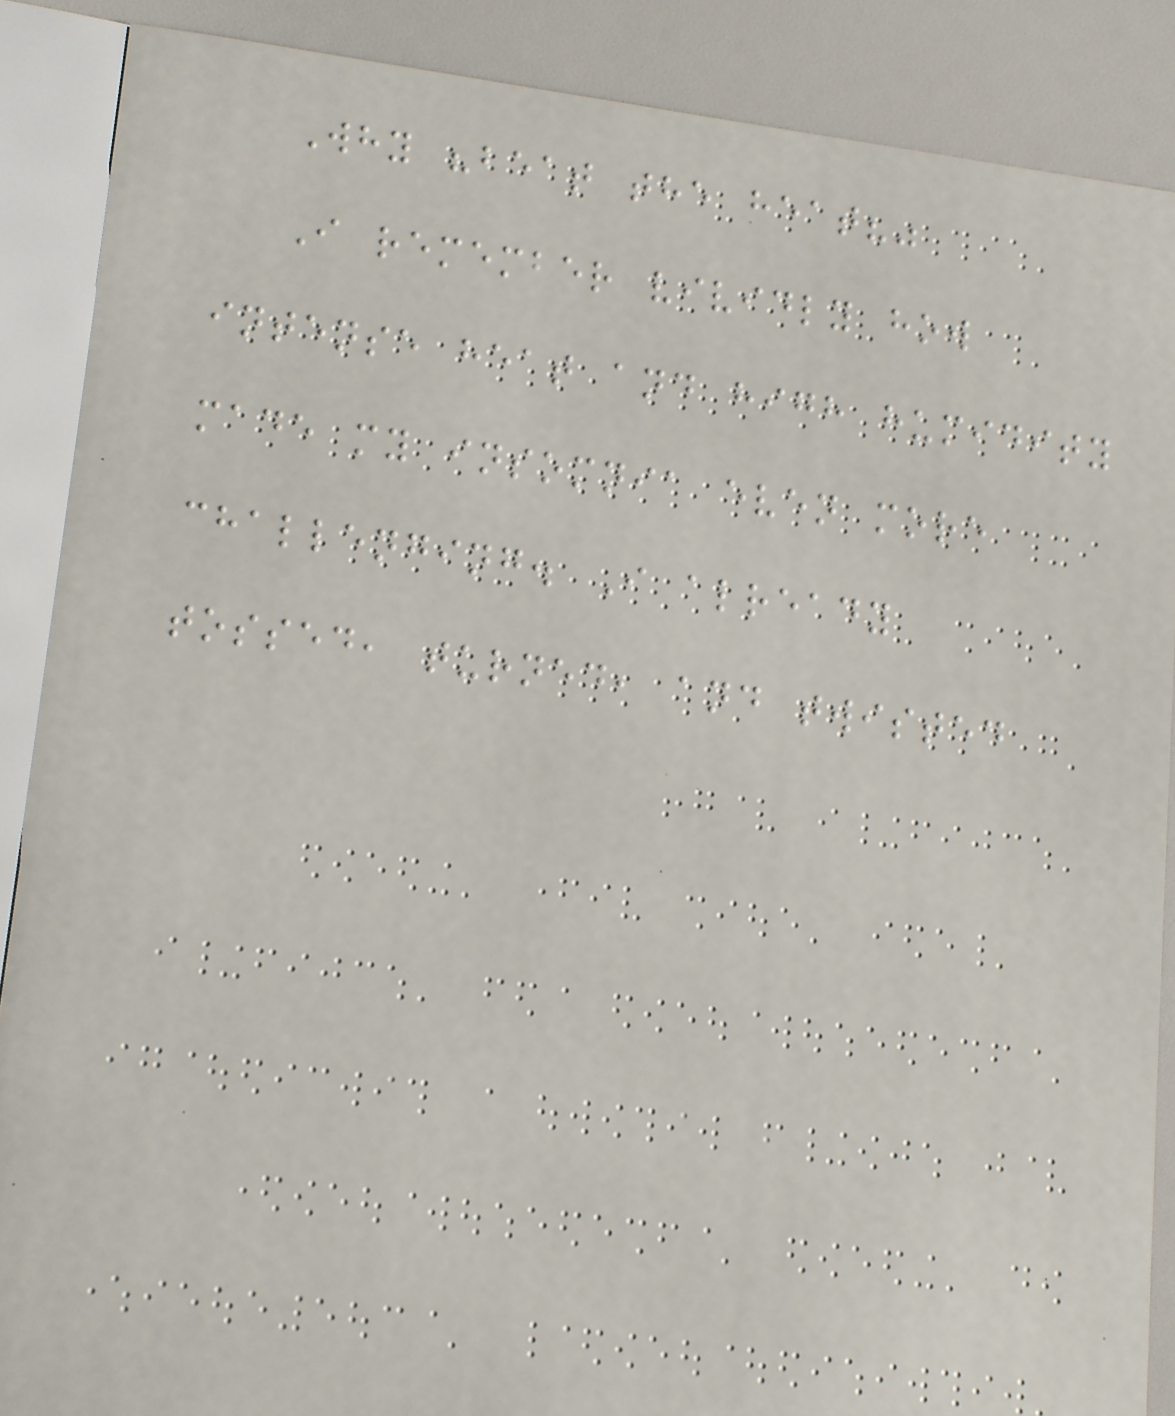Why "beat the heat?"
I remember vividly how
intense heat and high humidity
made my insomnia even more
challenging. I already
tossed, turned, and twisted
